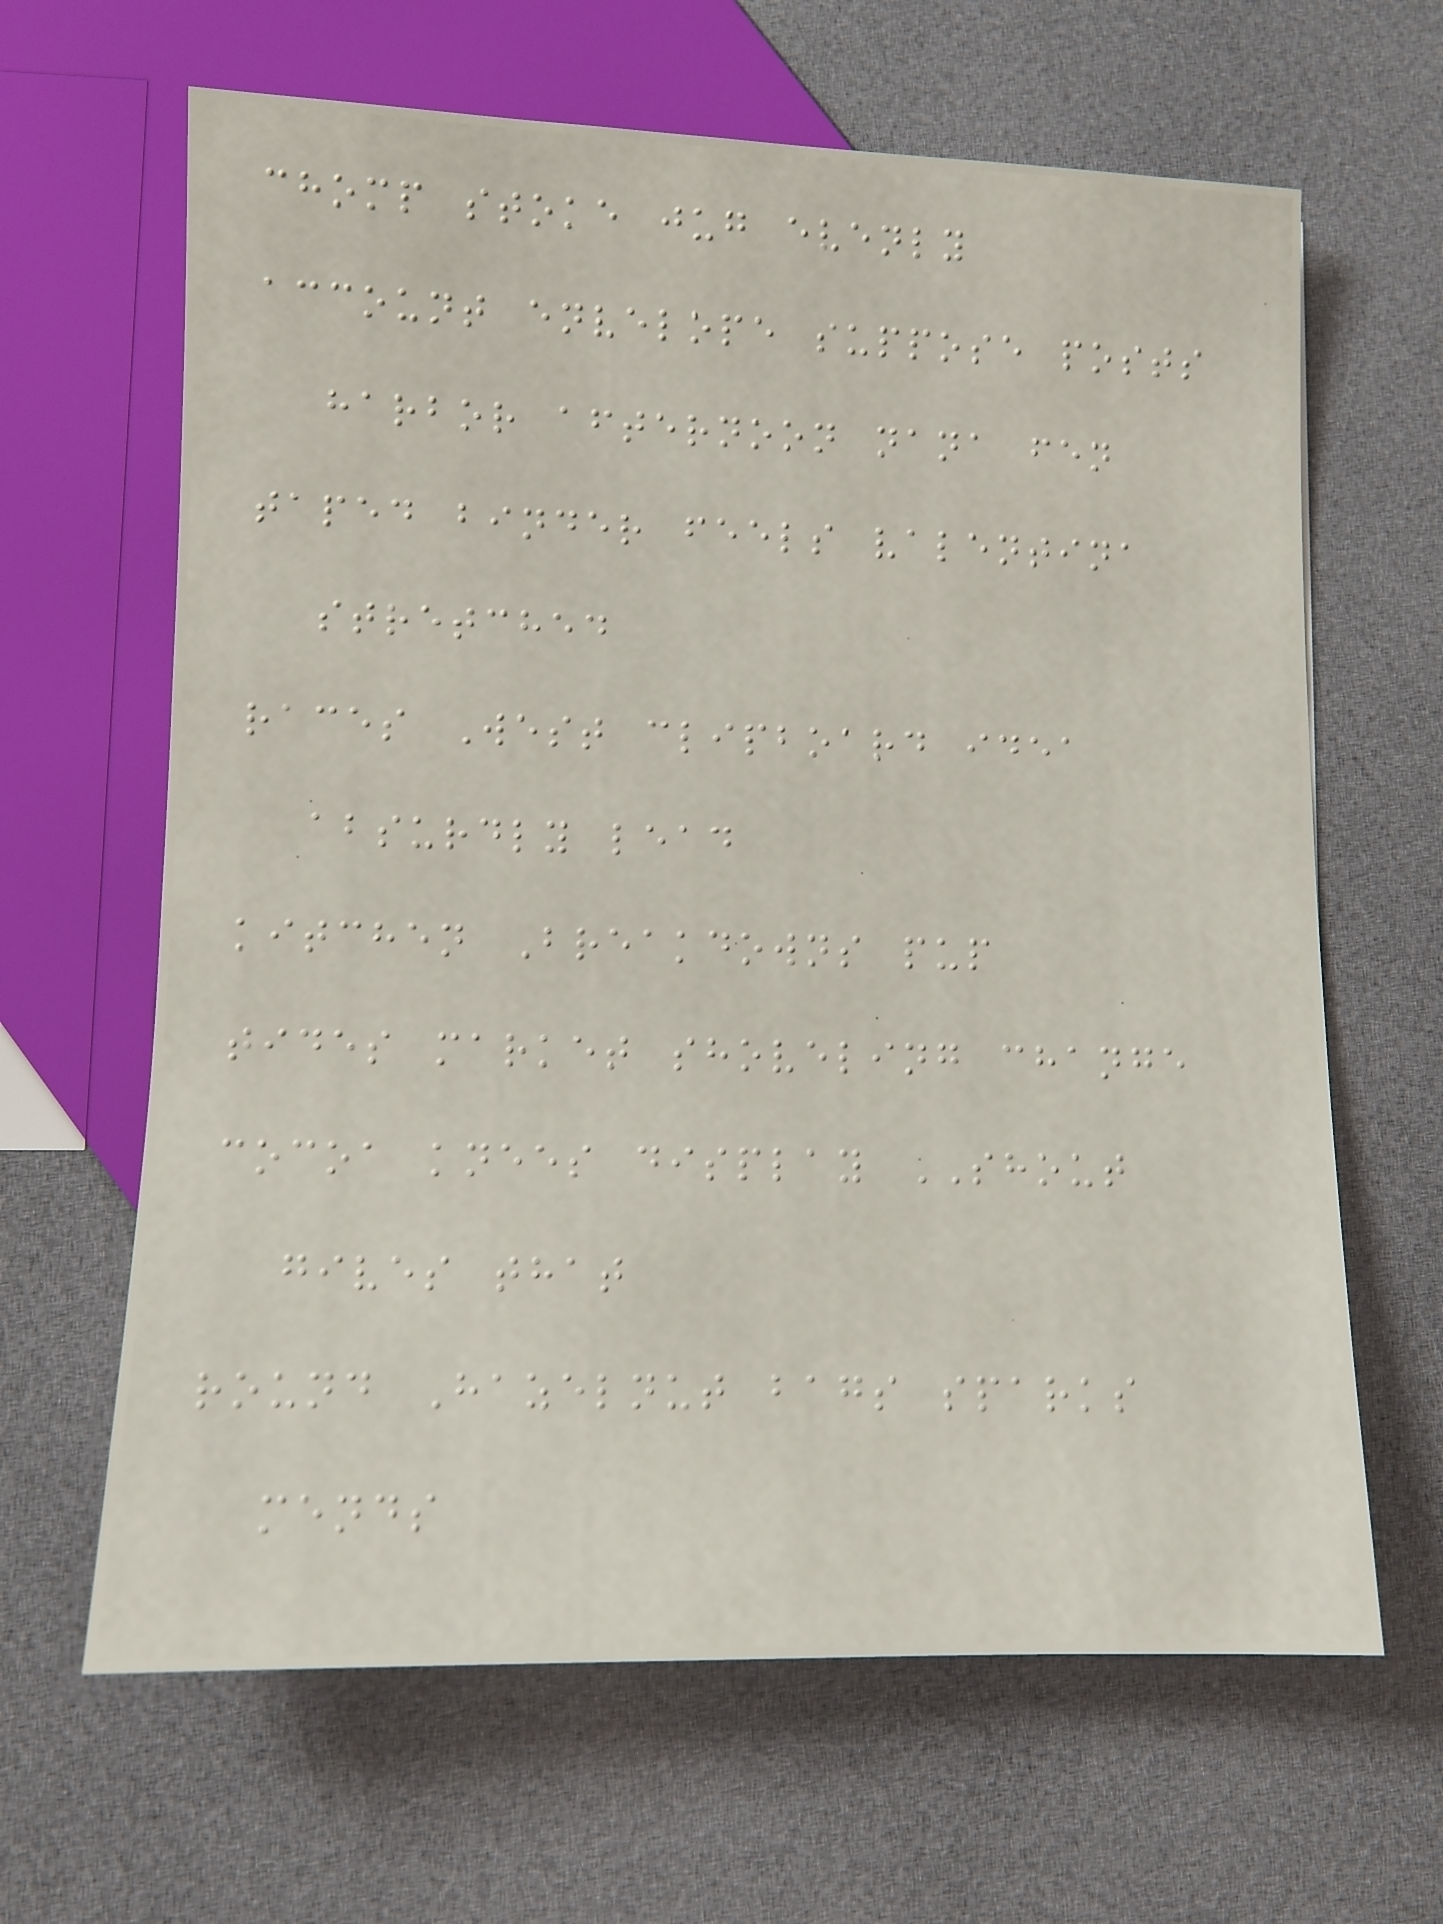chomp stoke jug evenly
account envelope suppose posts
harbor afternoon nana fen
taped binder feels valentina
stretched
races West clipboard idea
absurdly lead
kitchen Breakdowns pup
tides market shoveling change
cocoa knees display SHOUT
gives that
round Hazelnut bags sparks
mends
